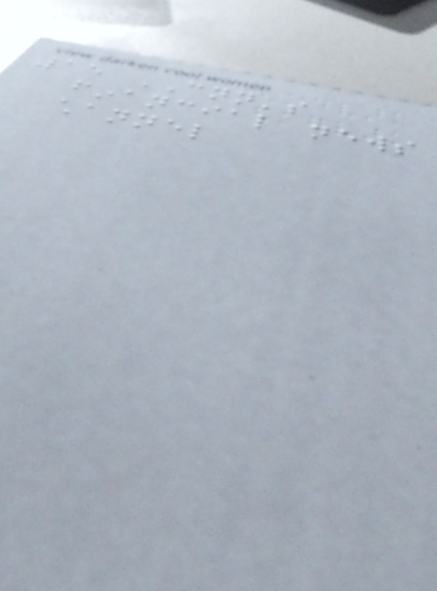15 CNN's
financial news
channel
